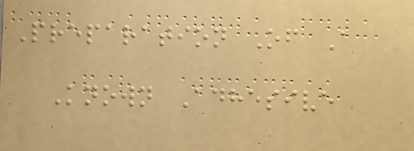Preparation Of A
Known Adhesive
